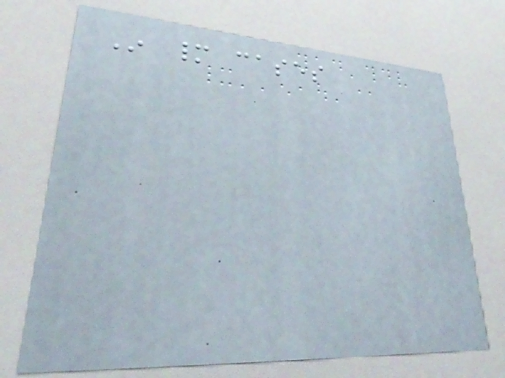In many cases
